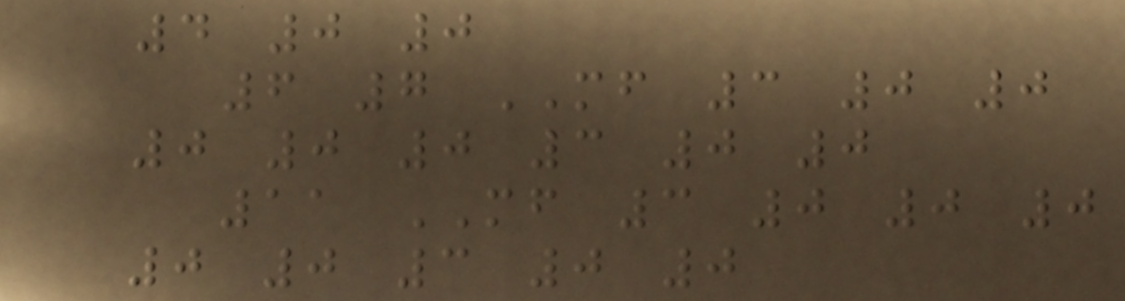4 0 0
6 7 MF 3 0 0
0 0 0 3 0 0
11 MF 3 0 0 0
0 0 3 0 0
